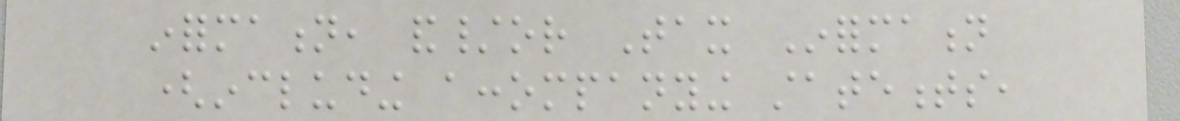information, and/or Tax Information
(including accompanying statements,
